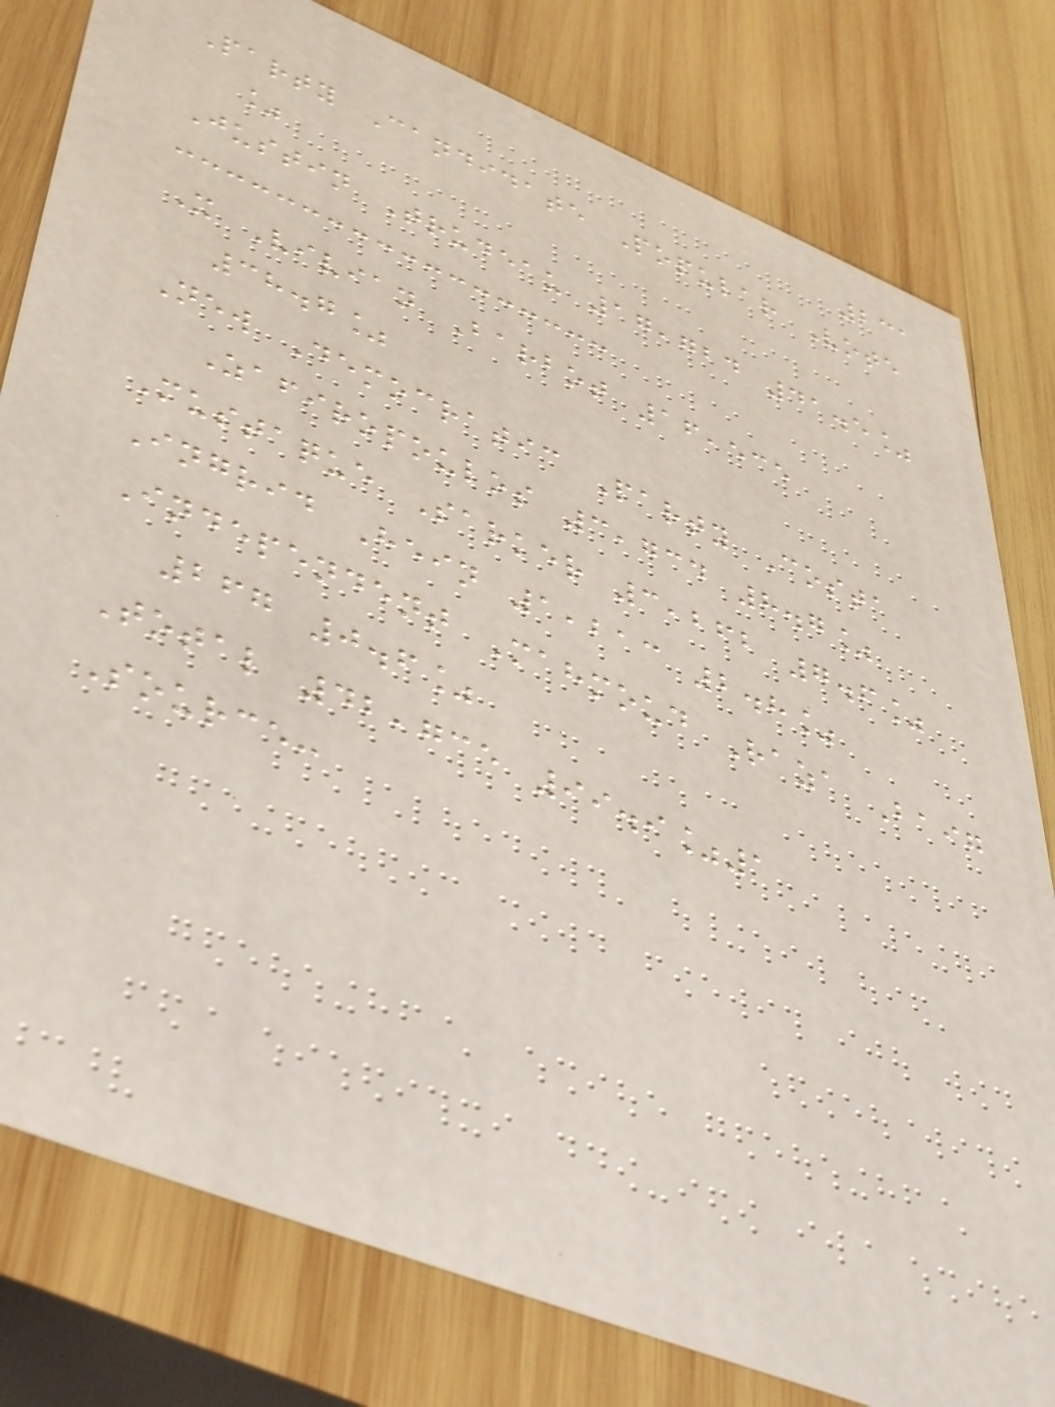231
Party Candidate Popular Vote
%
Justin Trudeau 17,724 41.5%
X Vivian Barbot 16,535
38.7%
New Democratic Party Costa
Zafiropoulos 3,734 8.7%
Mustaque Sarker 3,262 7.6%
Ingrid Hein 1,213 2.8%
Independent Mahmoud Raza Baig
267 0.6%
Total 42,735 99.9%1
Source:
